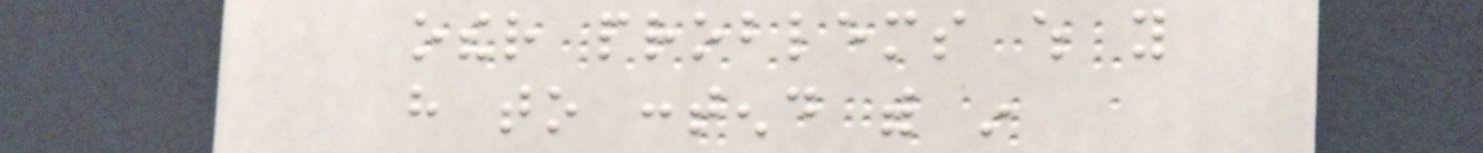other problems which you
have to contend with in
